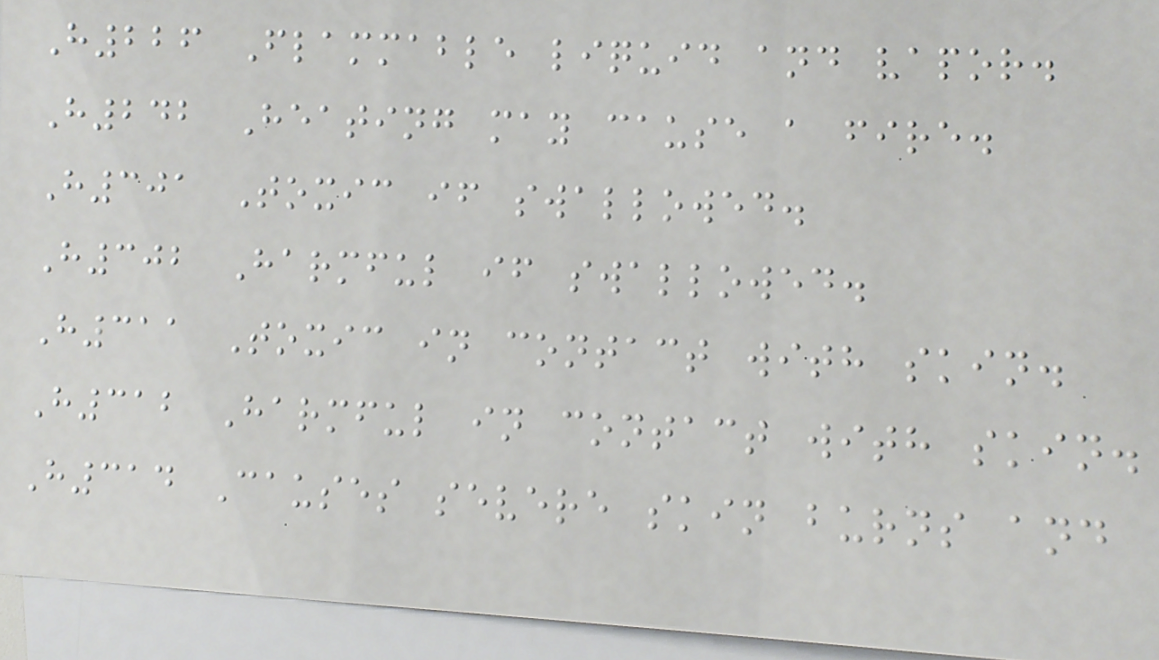H226 Flammable liquid and vapor.
H242 Heating may cause a fire.
H301 Toxic if swallowed.
H302 Harmful if swallowed.
H311 Toxic in contact with skin.
H312 Harmful in contact with skin.
H314 Causes severe skin burns and
